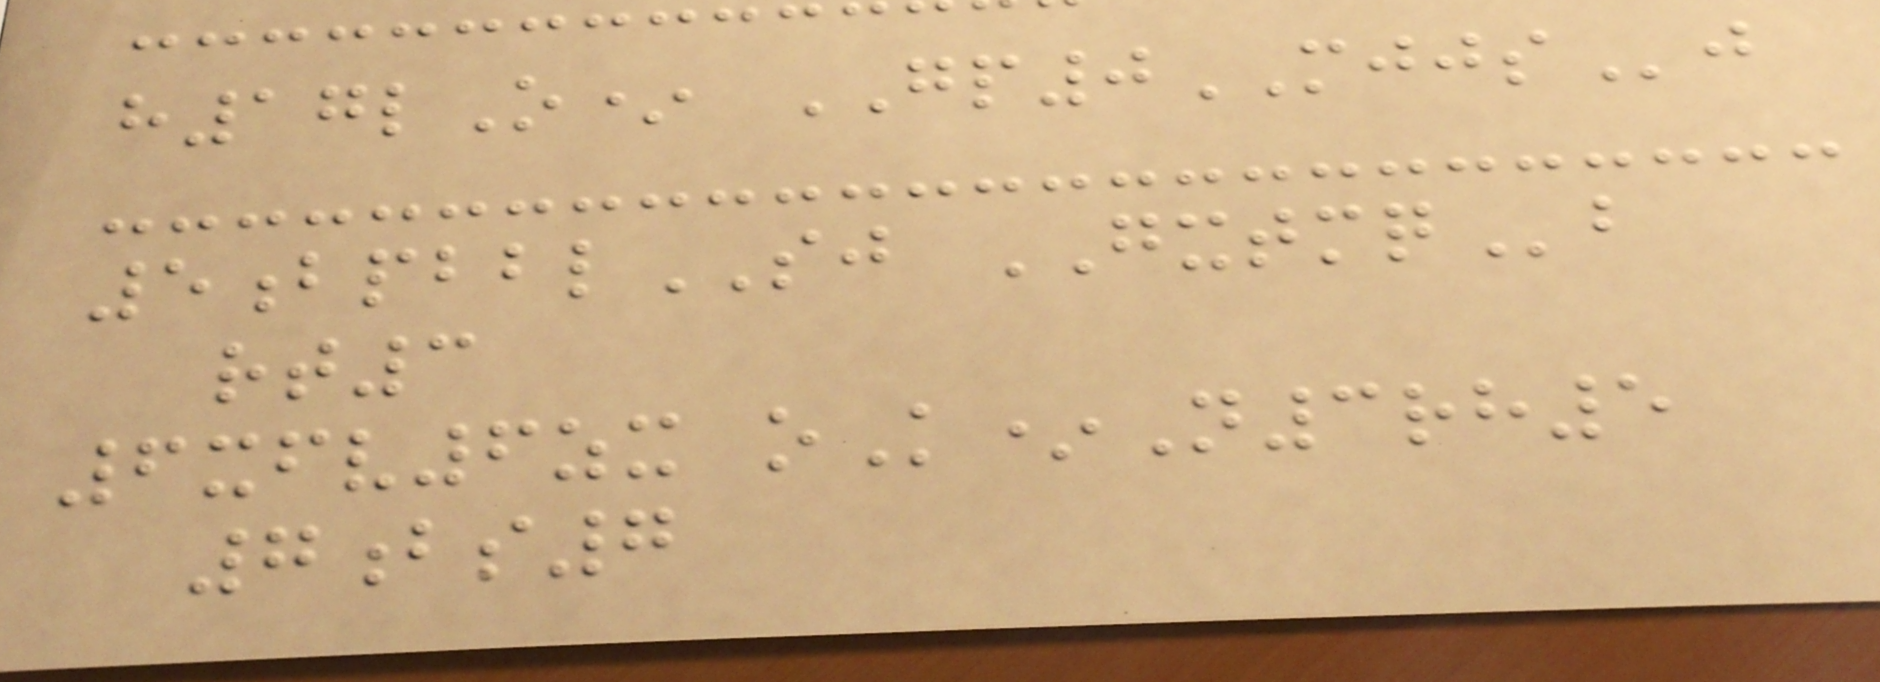h17lO* GP0MJJSj
5bpbblSJ GXTMQb
rt3
6xfv6zx oK*N3rh5
7bs7
